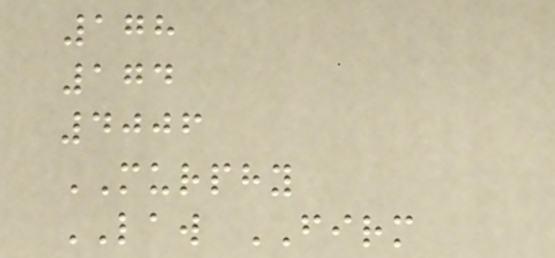178
174
4006
MURPHY
LAW FIRM
